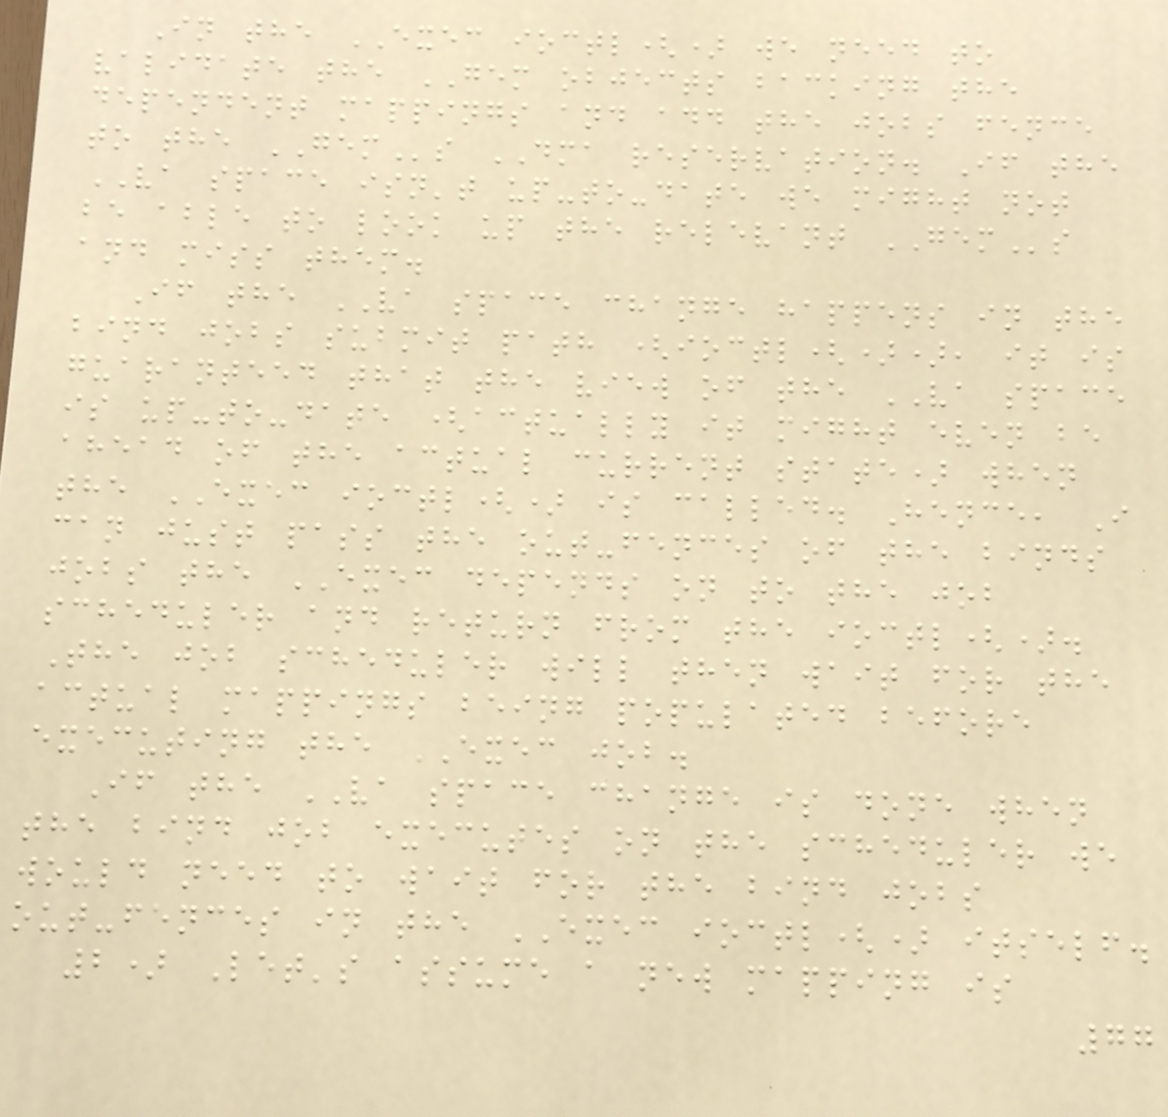In the EXEC ioctl() we need to
validate the GEM objects backing the
dependent mappings and add the jobs fence
to the GEMs DMA reservation. If the
VA space isn't up-to-date we might not
be able to look up the relevant GEMs
and miss them.
If the VA space change happens in the
bind jobs submit path (ioctl()), it is
guaranteed that the view of the VA space
is up-to-date (actually it might even be
ahead of the actual current state) when
the EXEC ioctl() is called. Hence, I
can just pass the out-fences of the binds
jobs the EXEC depends on to the job
scheduler and return from the ioctl().
The job scheduler will then wait for the
actual mappings being populated before
executing the EXEC job.
If the VA space change is done when
the bind job executes on the scheduler we
would need to wait for the bind jobs
out-fences in the EXEC ioctl() itself.
2) Let's assume a new mapping is
77
